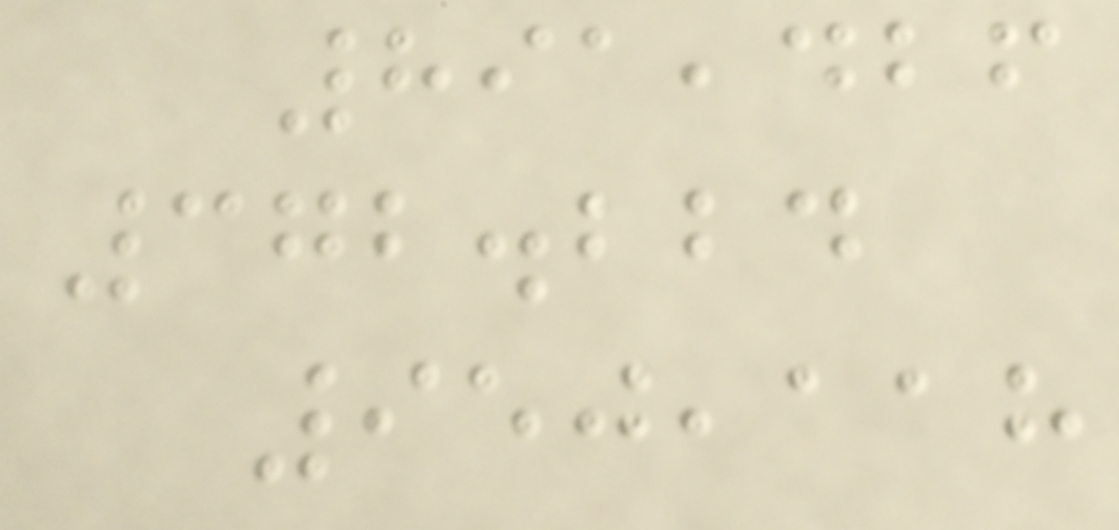891,426
372.224
950,118
